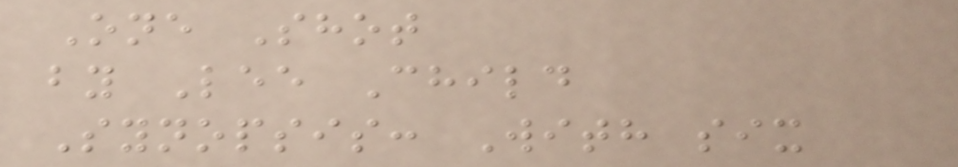One Shot
by Lee Child
Synopsis: With six
